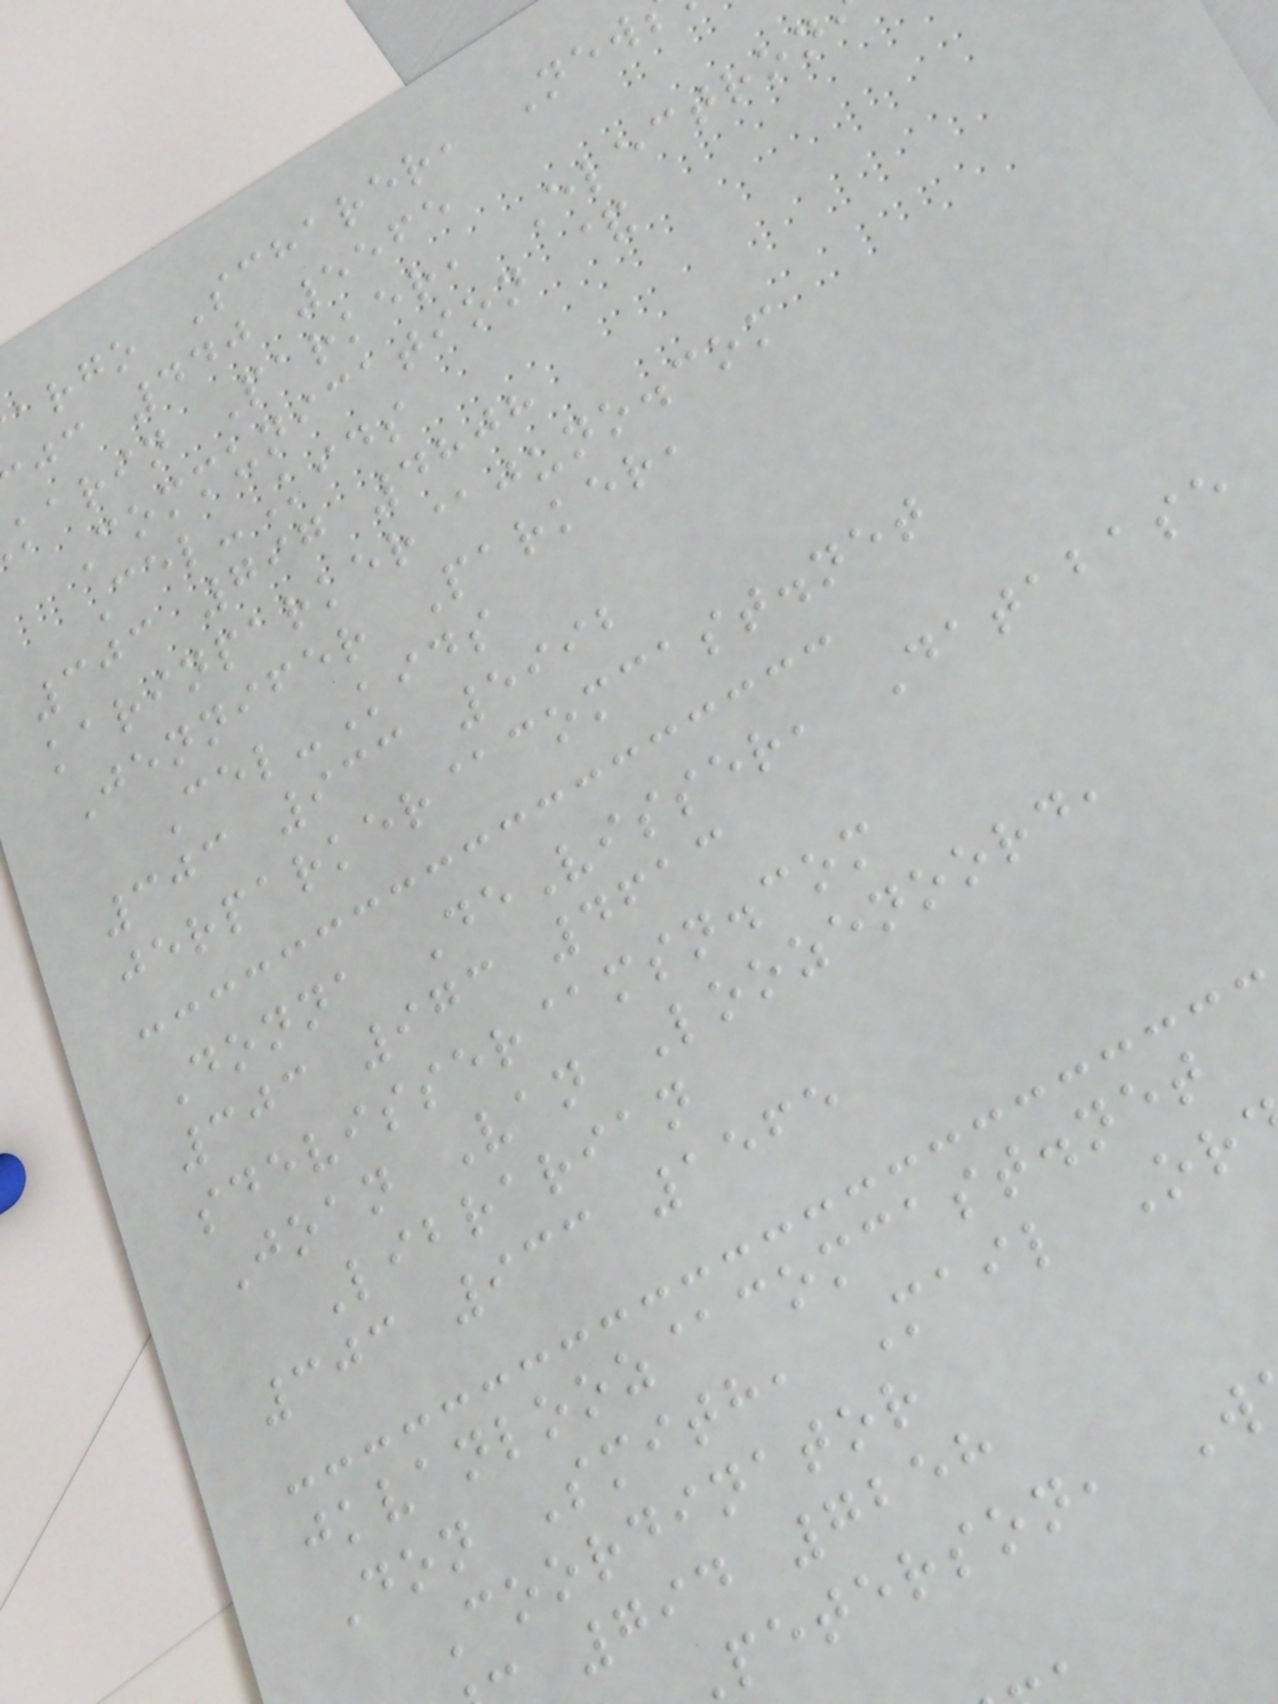argo Scharer, New
jc 440 5565
karin Parker, Electron
Communication &
Cel-Kids
303 797 4808
karinparker@juno.com
Jennifer Parker,
Cel-Kids
303 933 5992
jerparker@comcast.net
Donna DeVisser, Database
303 973 4613
sdevisser@msn.com
Joan Van Loozenoord,
Librarian
303 933 1565
jkvanlooz@comcast.net
Don Smith, Mail Or
Coordinator
794 7258
peterson, W
